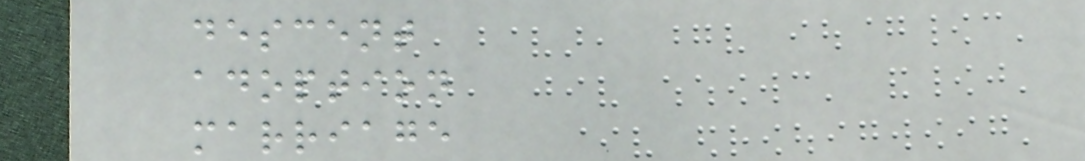descent
adoption
marriage
